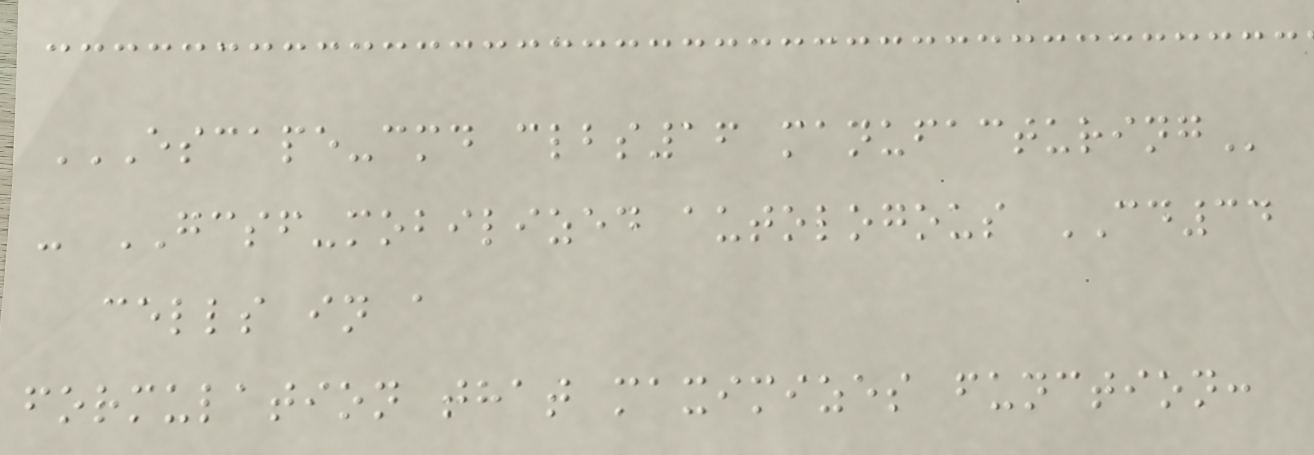ESCAPE-CMD CLBS16 MANUFACTURING
- GCSF-mobilized autologous CD34
cells in a
formulation that maximizes function:
